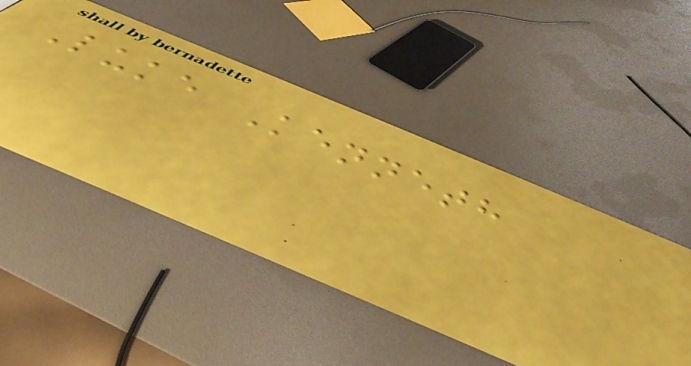Luke Kenneth
